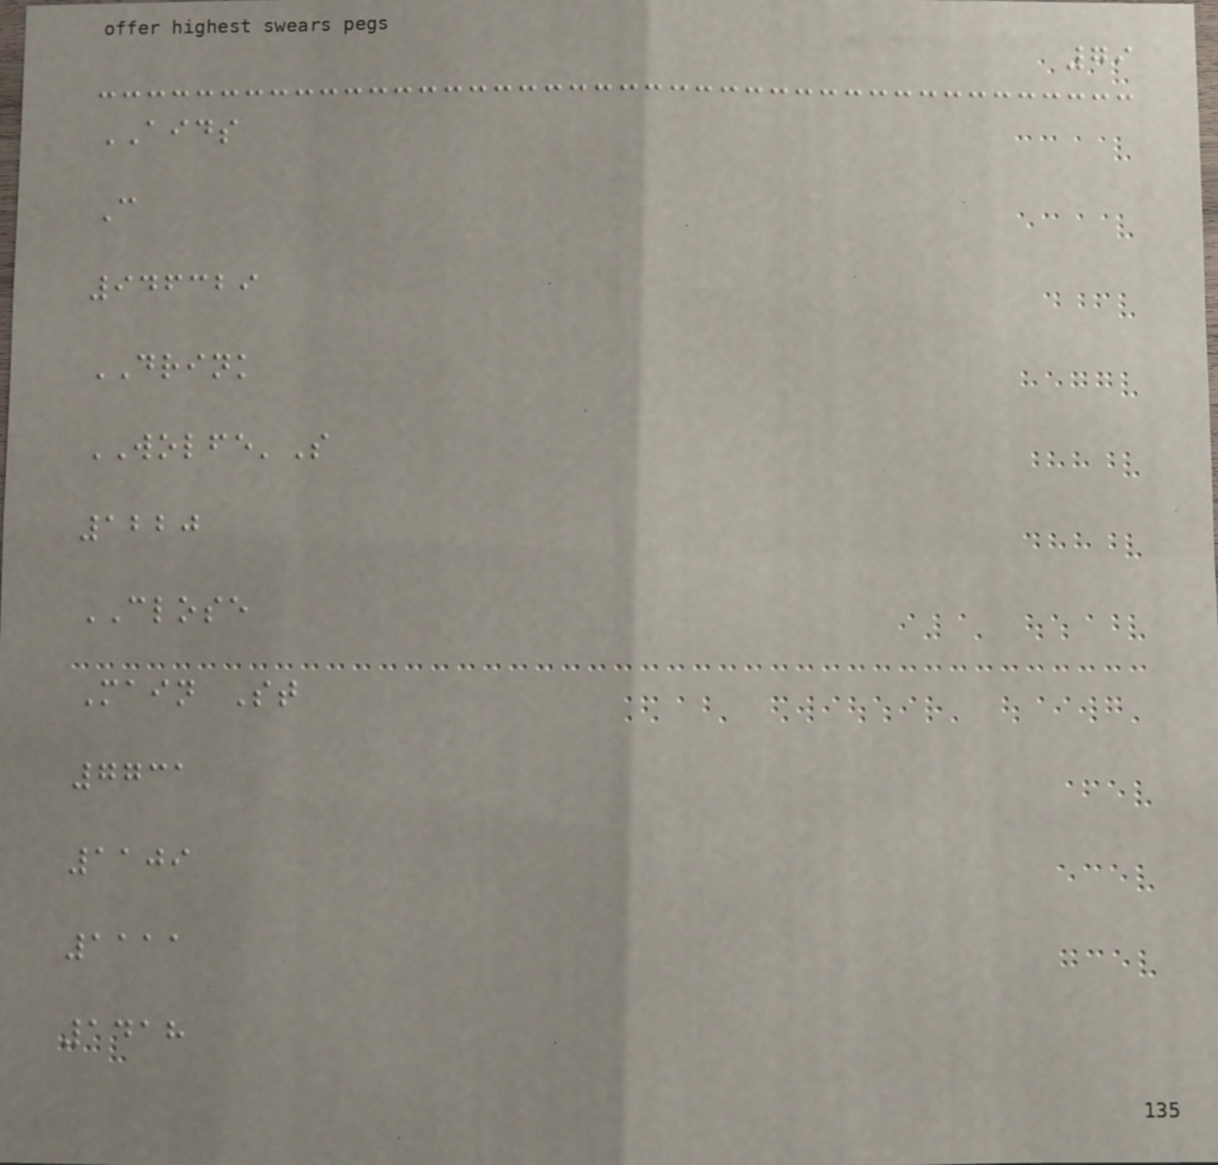79
AIDS
C
946329
DRINK
WOLFE'S
1220
CLOSE
Main St
7731
1109
1111
1418
